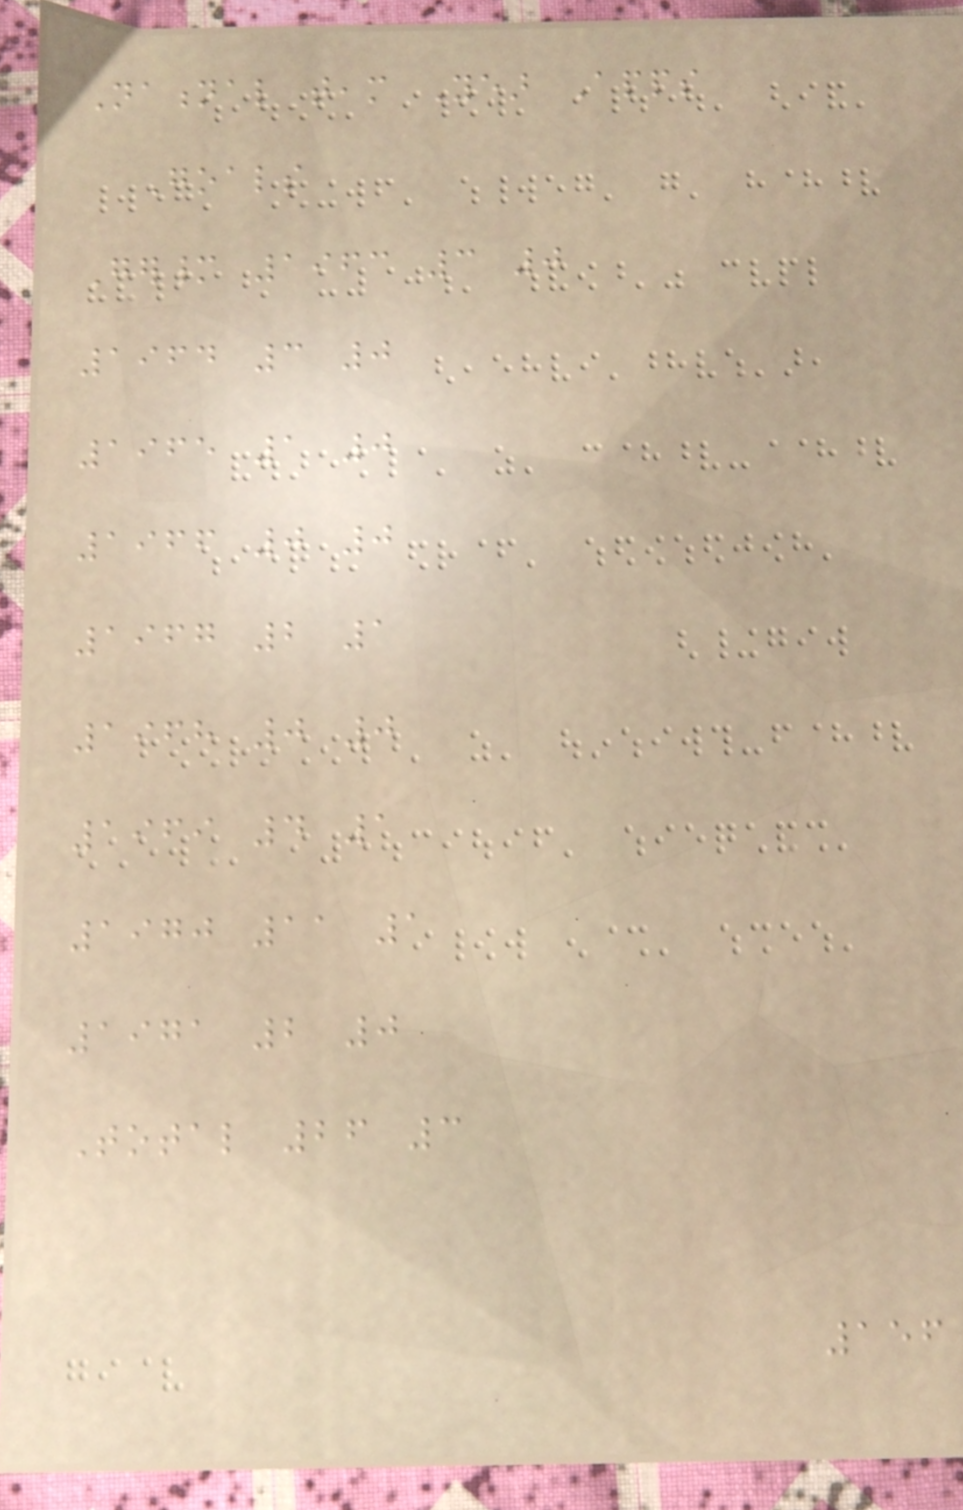National team Year Apps
Goals
Germany 1963 3 0
1964 3 0
1965 1 0
1966 0 0
1967 2 1
1968 0 0
1969 4 1
1970 11 1
1971 2 0
Total 26 3
156
